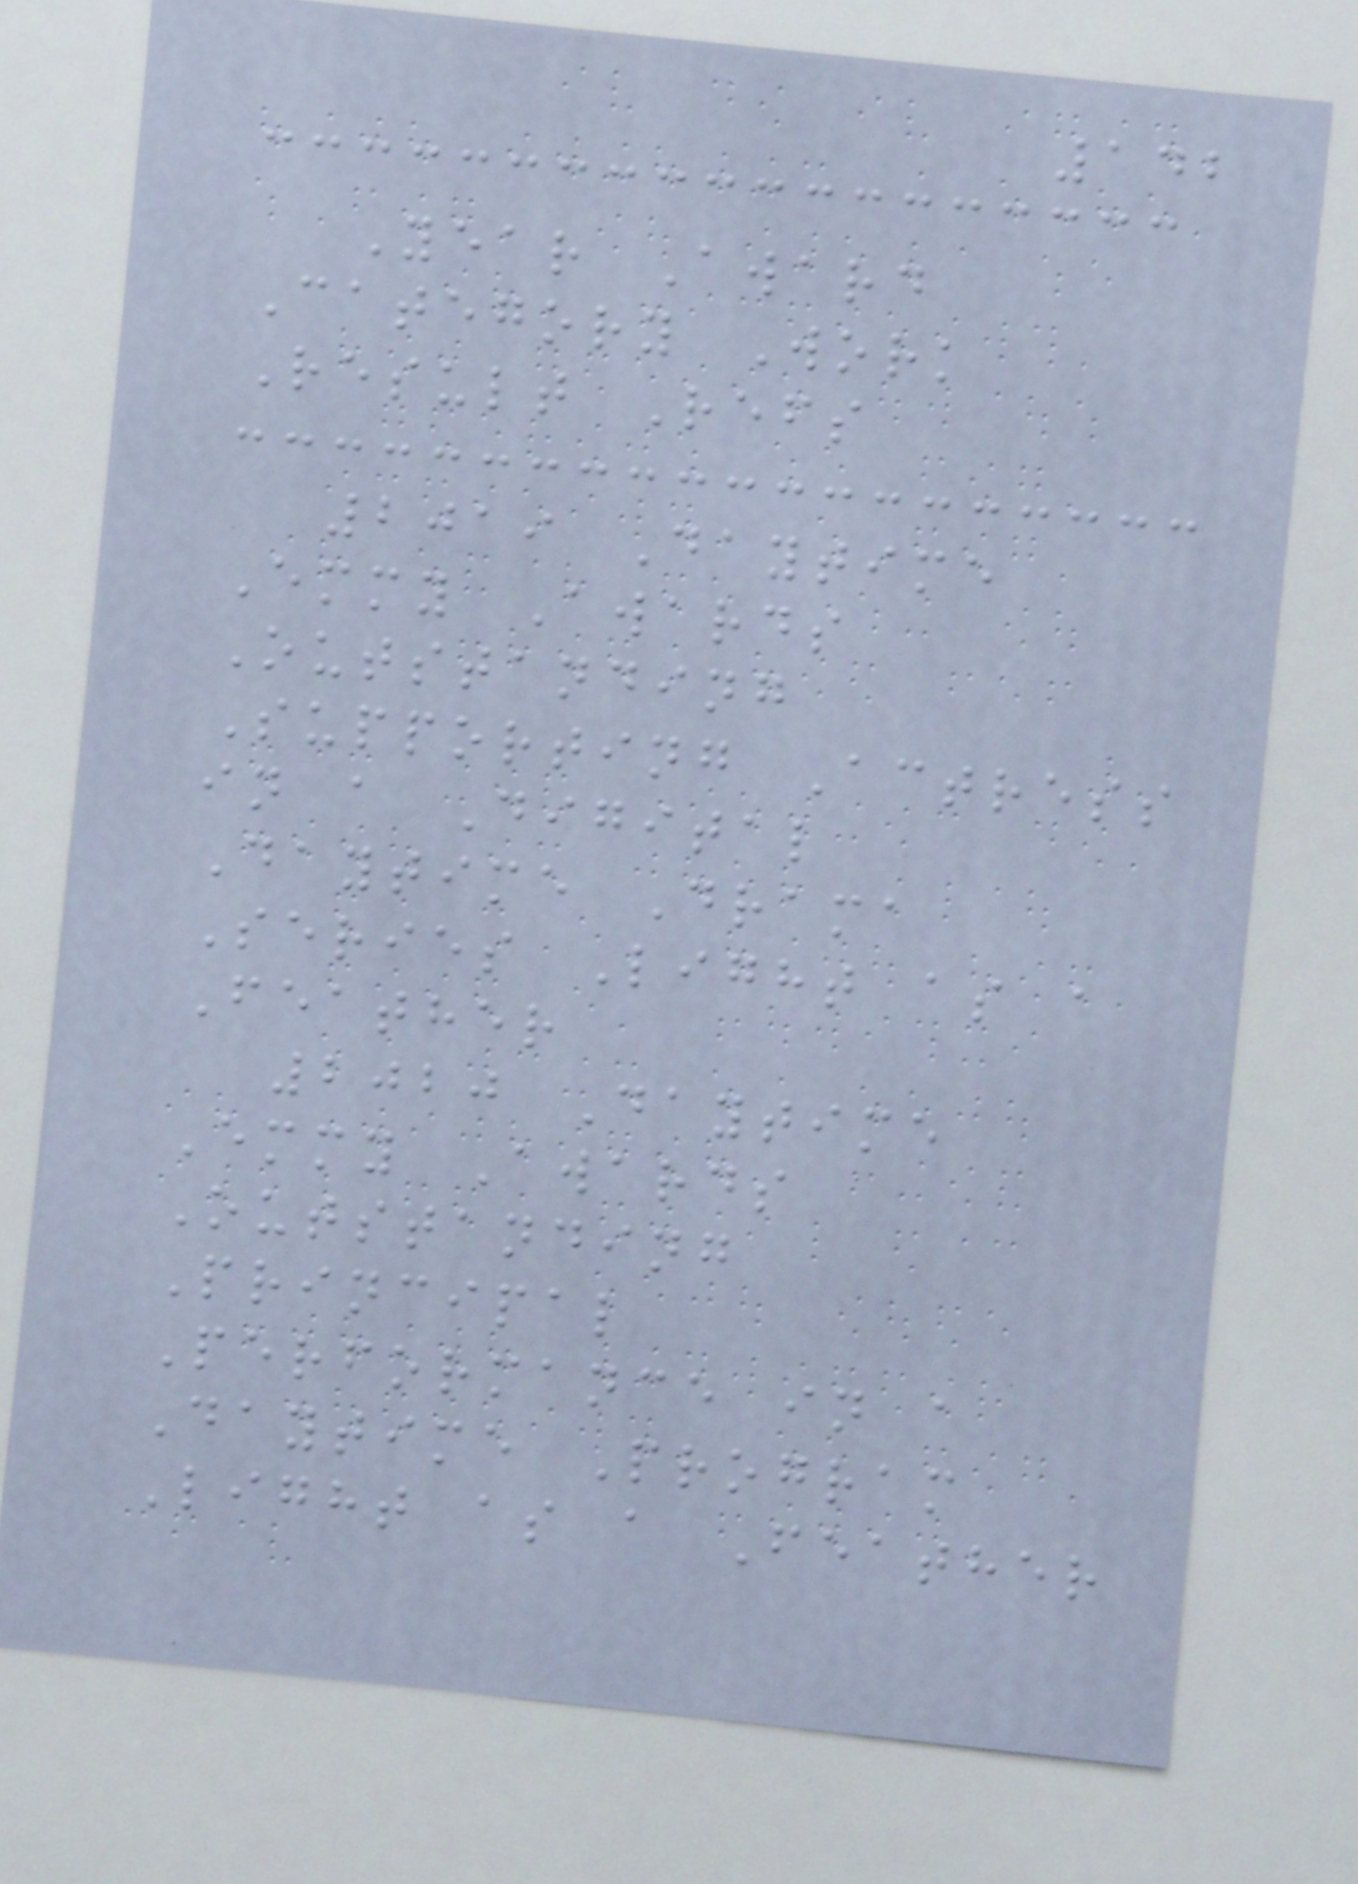142
Year Award
Category Work
Result Refs
2019 Daytime
Emmy Awards
Outstanding
Supporting Actress
in a Digital
Daytime Drama
Series Light as a
Feather
2020 Daytime
Emmy Awards
Outstanding
Principal
Performance in a
Daytime Program
Light as a Feather
